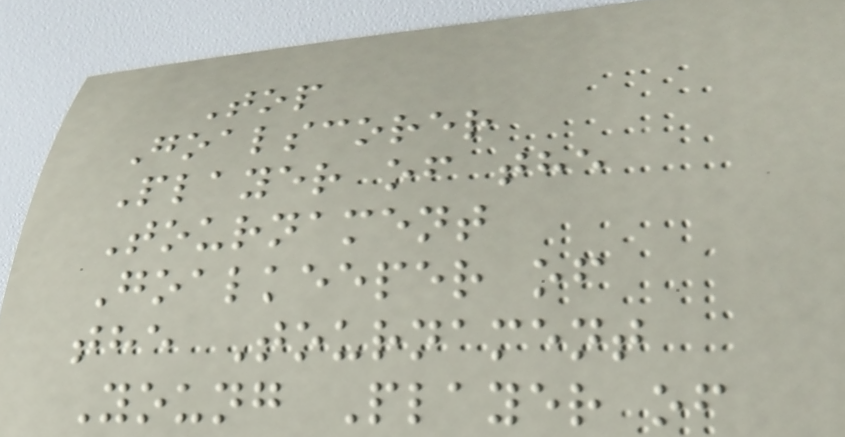Top
Goalscorer
Player of the
Tournament
Goalkeeper of
the Tournament
Young Player of
